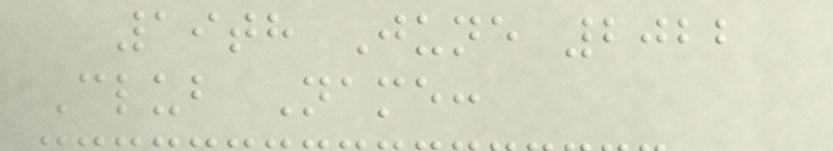19th June 2022
Club Name:
